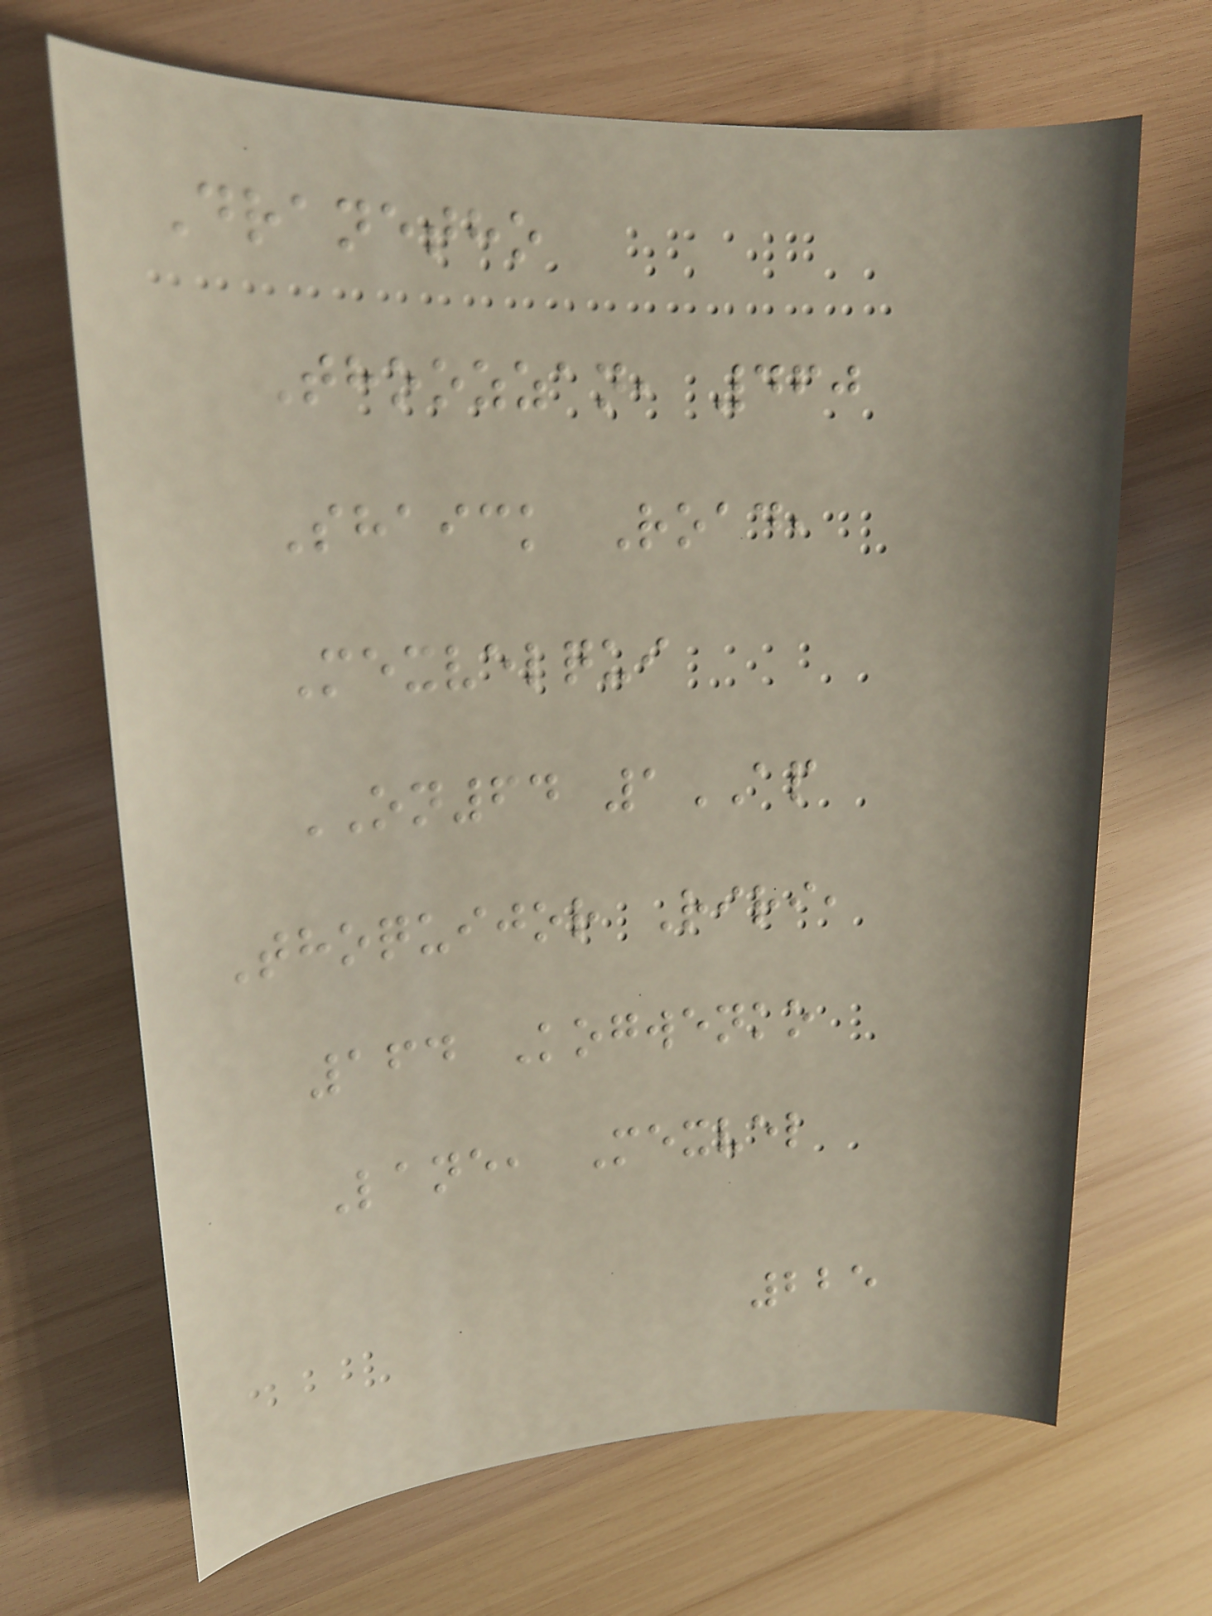Dranetho
Thoozzan, 460
Shaick Road,
Mexvelqui
ON64 1AP
Thoquijor Riri,
164 Kogwenko
Lane, Mexvel
225
